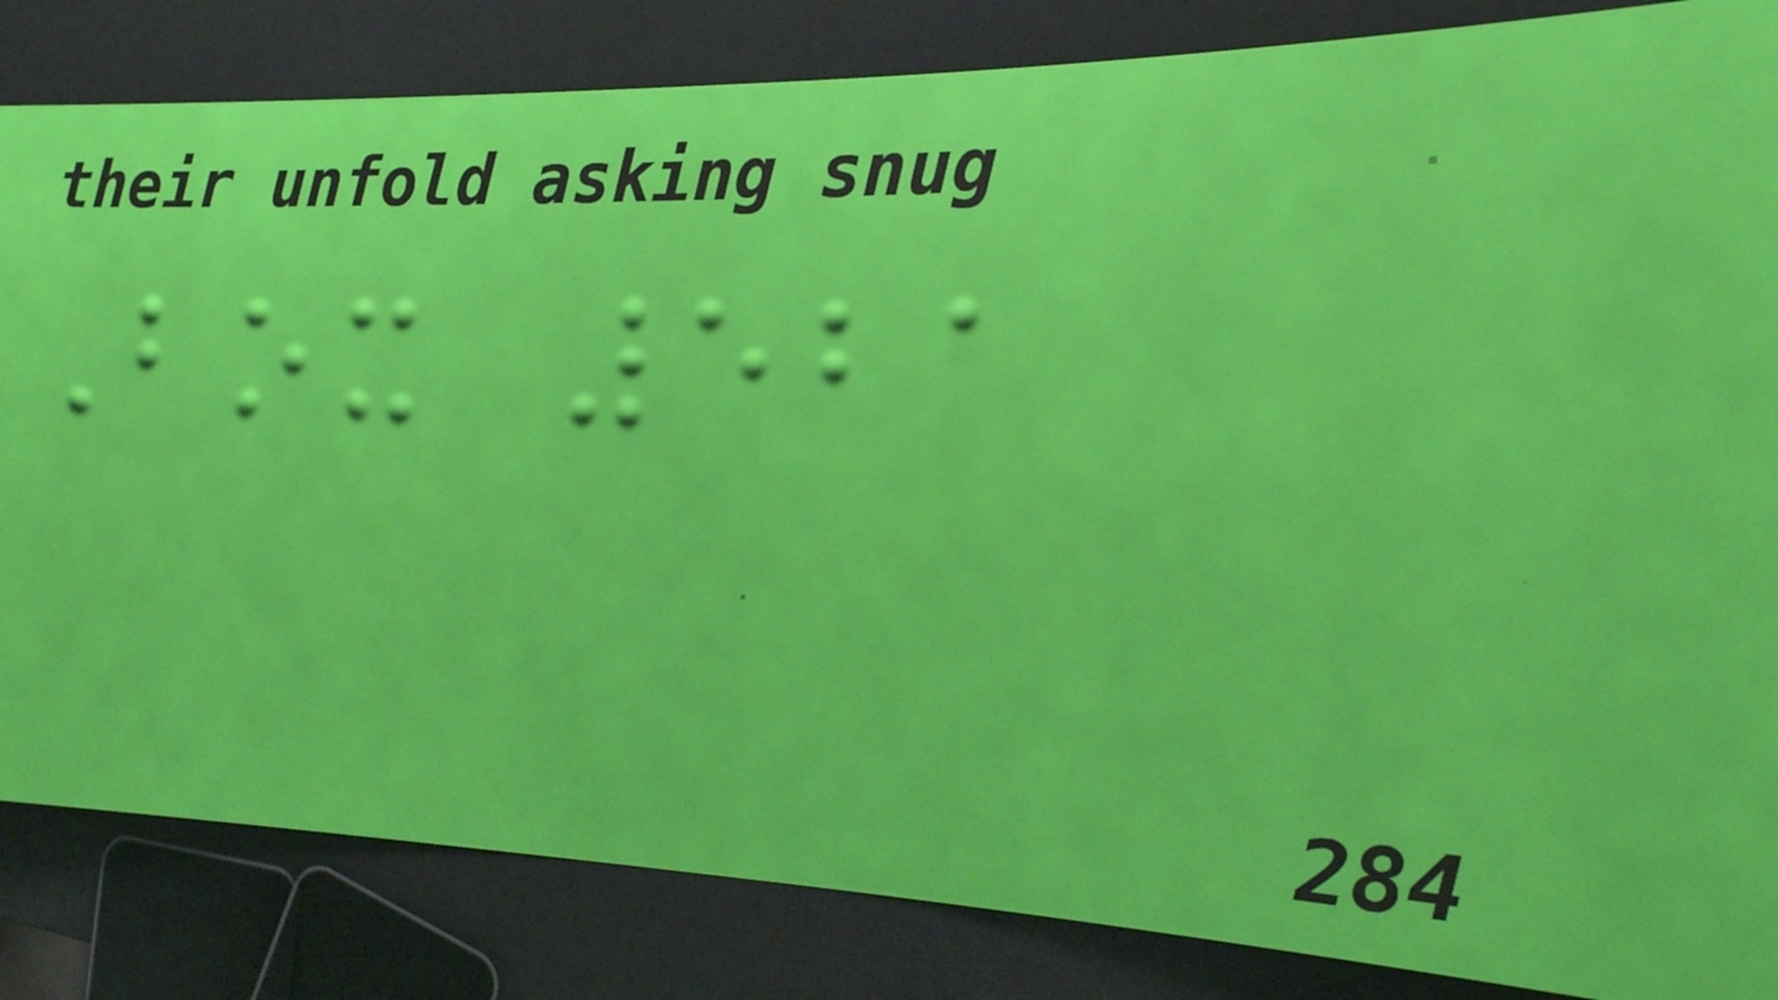Box 521
